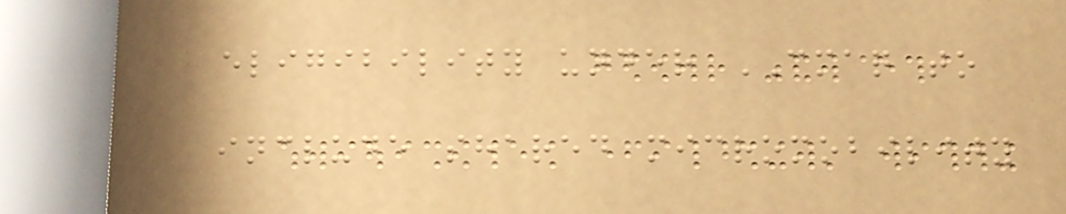eligibility under CMAQ to
include shared micromobility
